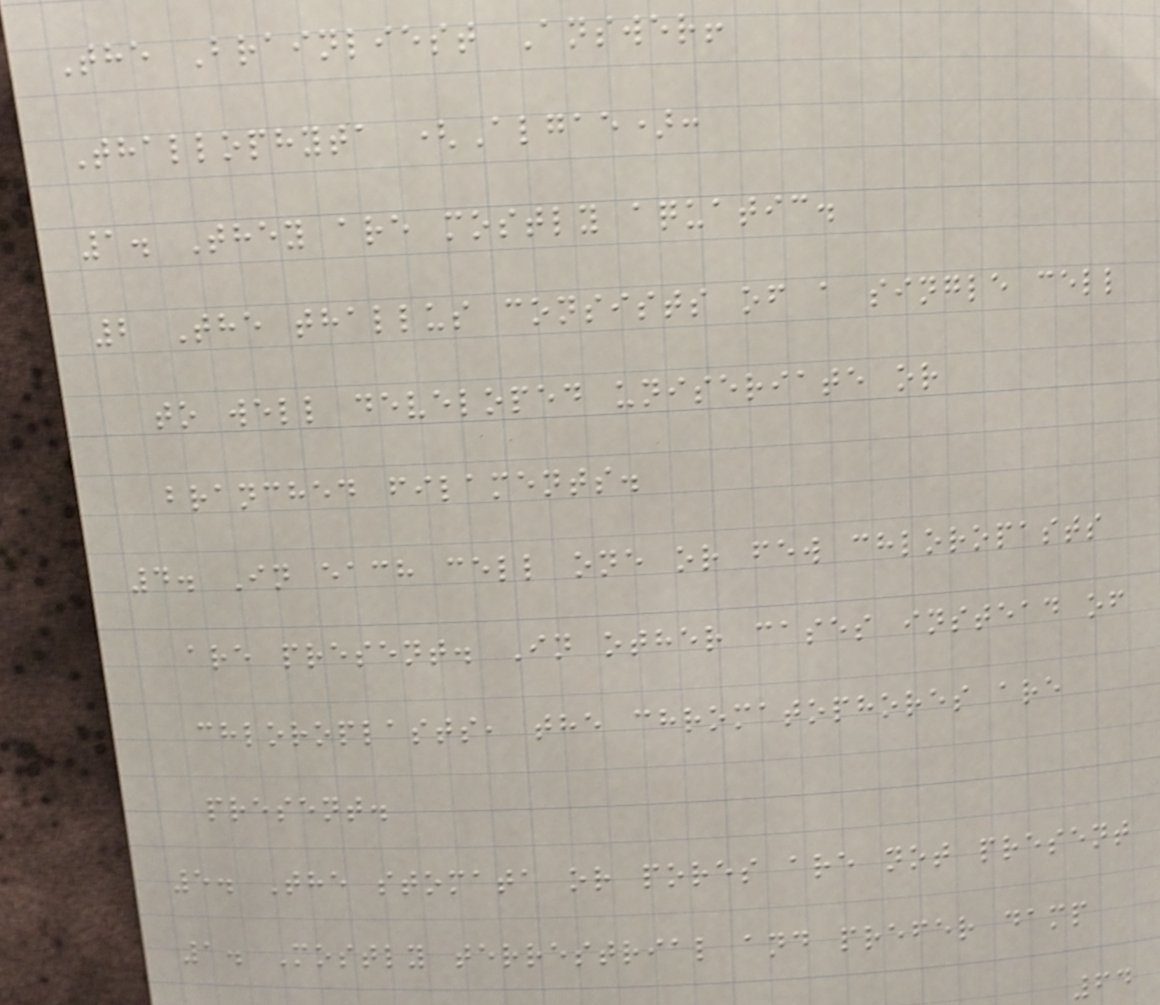The Brainliest Answer!
Thallophyta (Algae):
1. They are mostly aquatic.
2 The thallus consists of a single cell
to well developed uniseriate or
branched filaments.
4. In each cell one or few chloropasts
are present. In other cases instead of
chloroplasts, the chromatophores are
present.
5. The stomata or pores are not present
1. Mostly terrestrial and prefer damp
64
